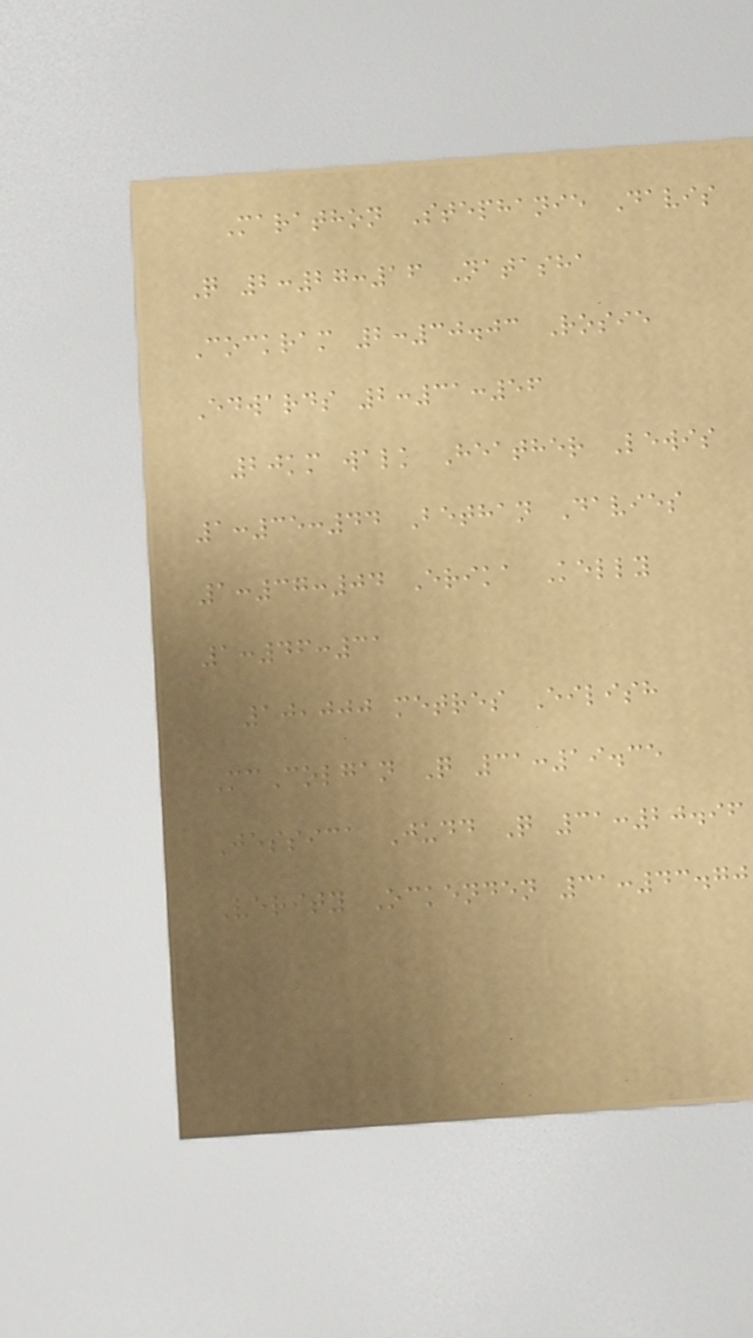Marathon Stephanie Davis
Q 2:27:16 Natasha
Cockram 2:30.03 Rosie
Edwards 2:31:56
20km walk Heather Lewis
1:35:44 Bethan Davies
1:37:04 Erika Kelly
1:46:31
10,000 metres Eilish
McColgan Q 31:19.35
Jessica Judd Q 31:20.96
Verity Ockenden 31:43.70
